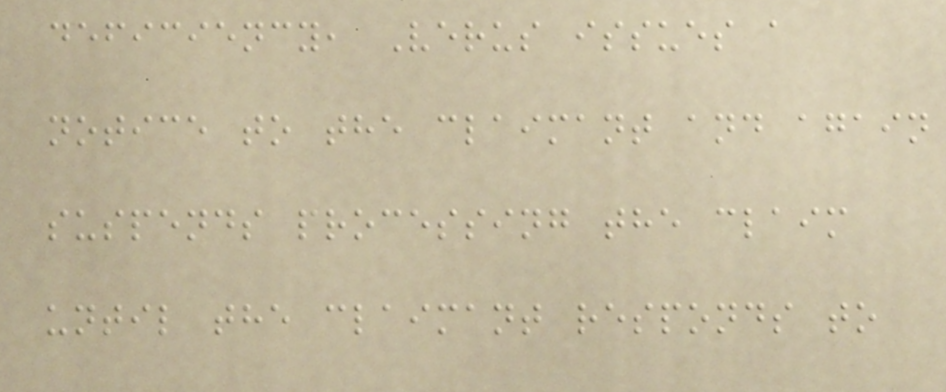deficiency, Verus issues a
notice to the claimant and again
suspends processing the claim
until the claimant responds to
